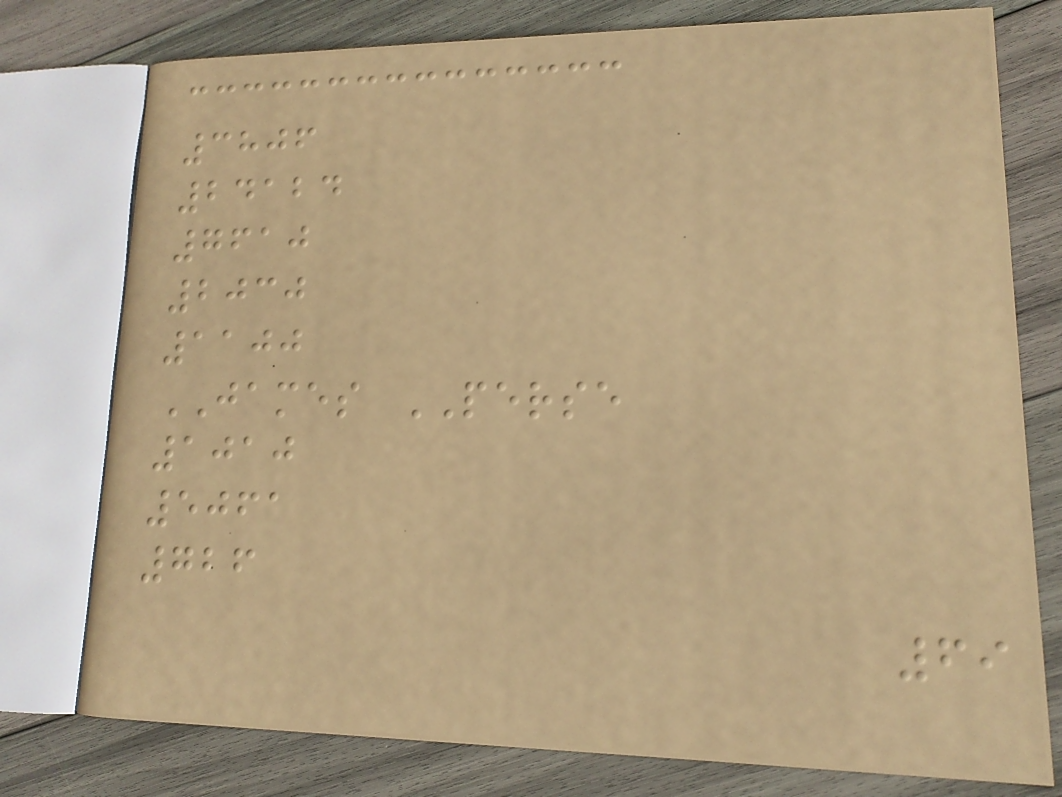3806
24124
7610
2030
1100
JAMES PERSE
1010
5061
726
69
